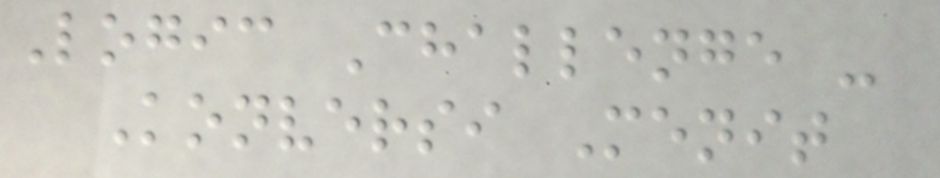Logic Challenge -
Konversi Menit
